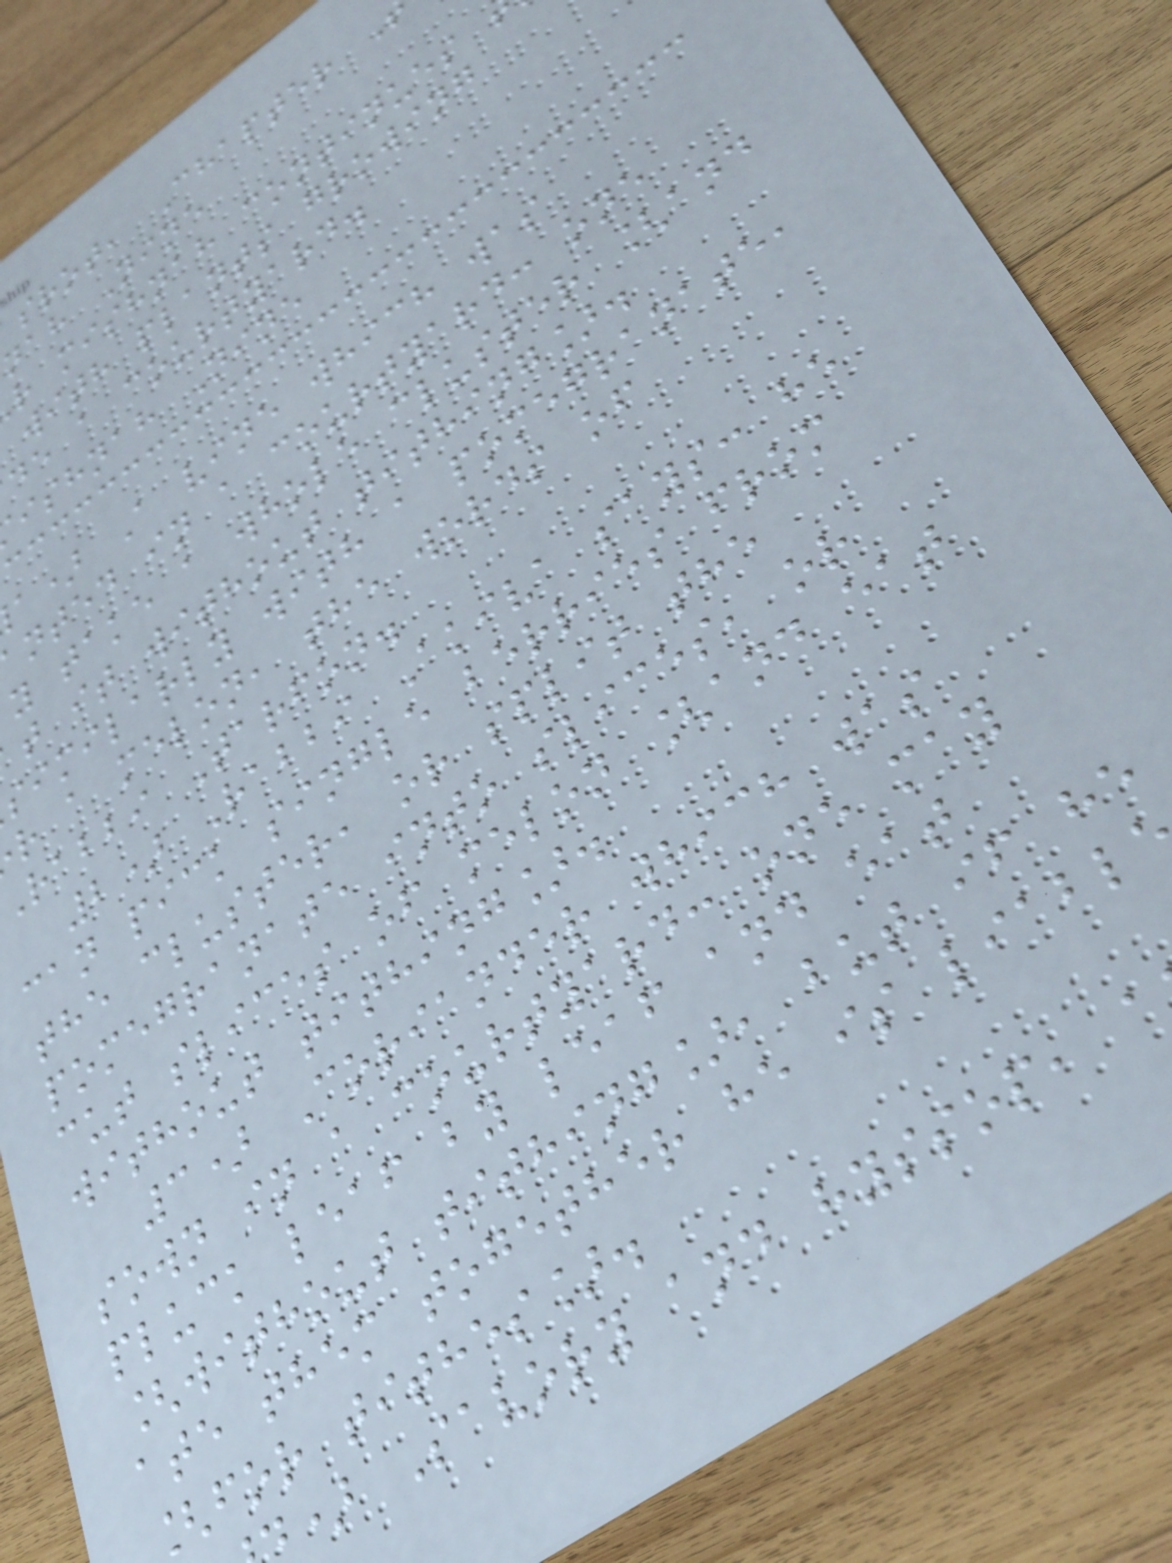srot, Chapter
nah Nine
r mishnah continues
with plants growing
de a courtyard.
ishnah Nine
a) A vine which was
nted in a courtyard: one
y take a whole cluster [and
t it without tithing].
similarly with a pomegranate,
r a melon, the words of
rabbi Tarfon.
2) Rabbi Akiva says: he
can pick single berries from
the cluster, or split the
pomegranate into slices, or
cut slices of melon [and eat
without tithing].
3) Coriander which was
sown in a courtyard: one may
pluck leaf by leaf and eat
[without tithing], but if he
ate them together he is liabl
for tithes].
) Savory and hyssop, a
